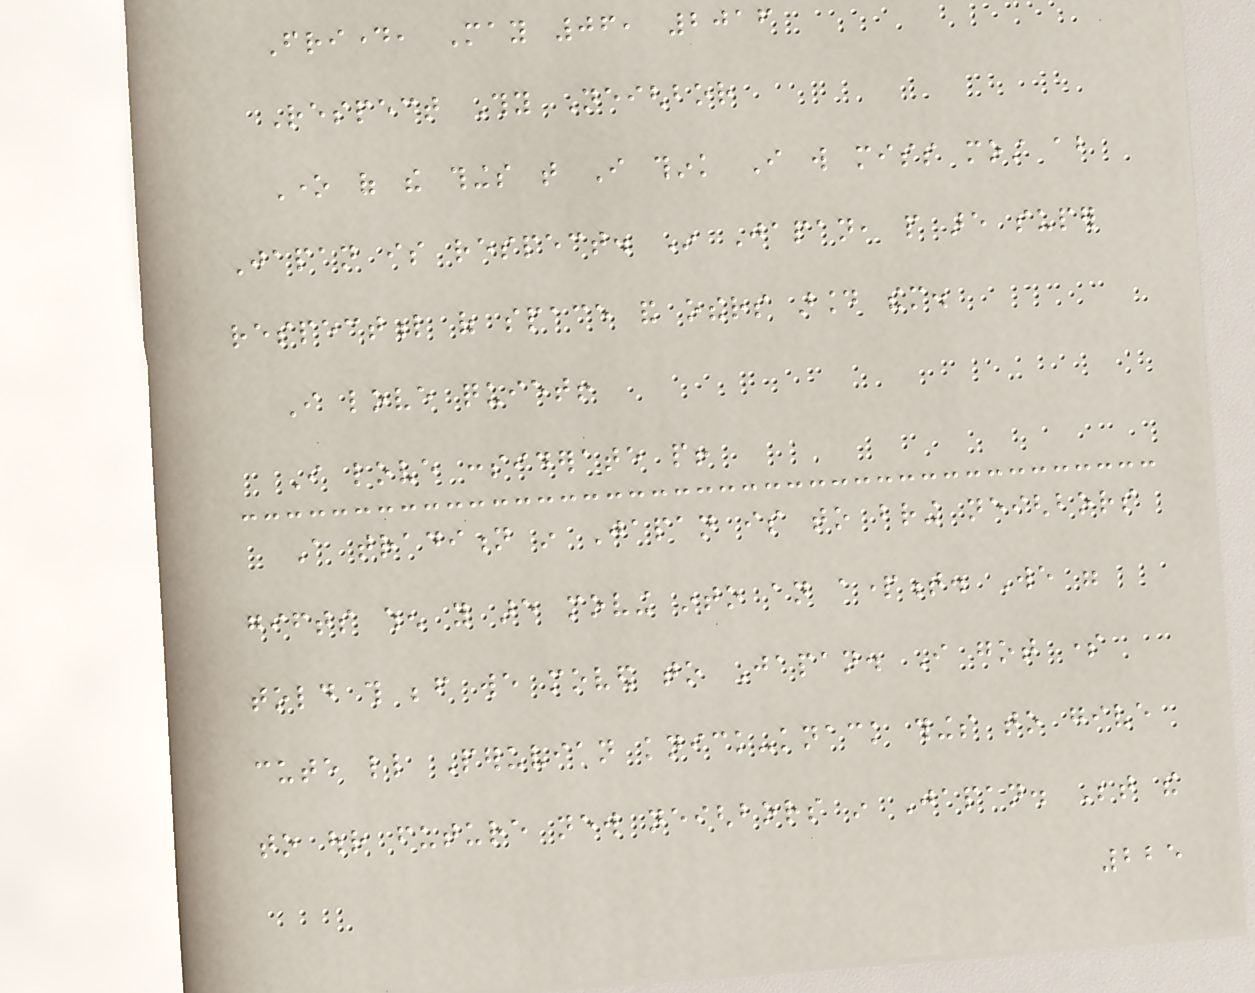Friday, May 06, 2016
Respect Thy Neighbor
One of the things that I think I will miss most about
Japan is respect. In Japan, people are super
respectful of space and others around them.
I love quiet!
I love considerate people!
A tradition in Japan is to bring neighbors
gifts when you are moving into an apartment. We were
told this before we moved to Japan. I got some
cute little Peruvian knick-knack things to give
to our future new neighbors in Japan. Between the
225
